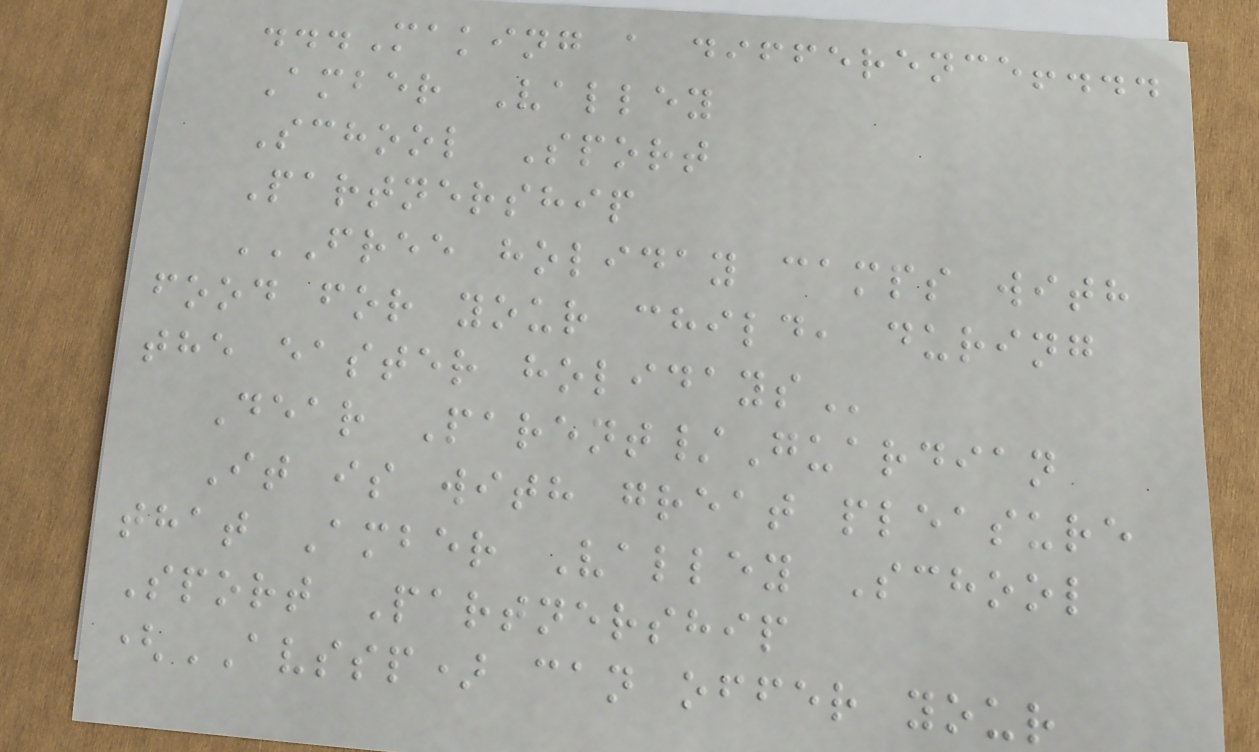...Making a difference!...
Amber Valley
School Sport
Partnership
FREE HOLIDAY CAMPS WITH
FOOD FOR YOUR CHILD, DURING
THE EASTER HOLIDAYS
Dear Parent/Guardian
It is with great pleasure
that Amber Valley School
Sport Partnership
(AVSSP) can offer your
